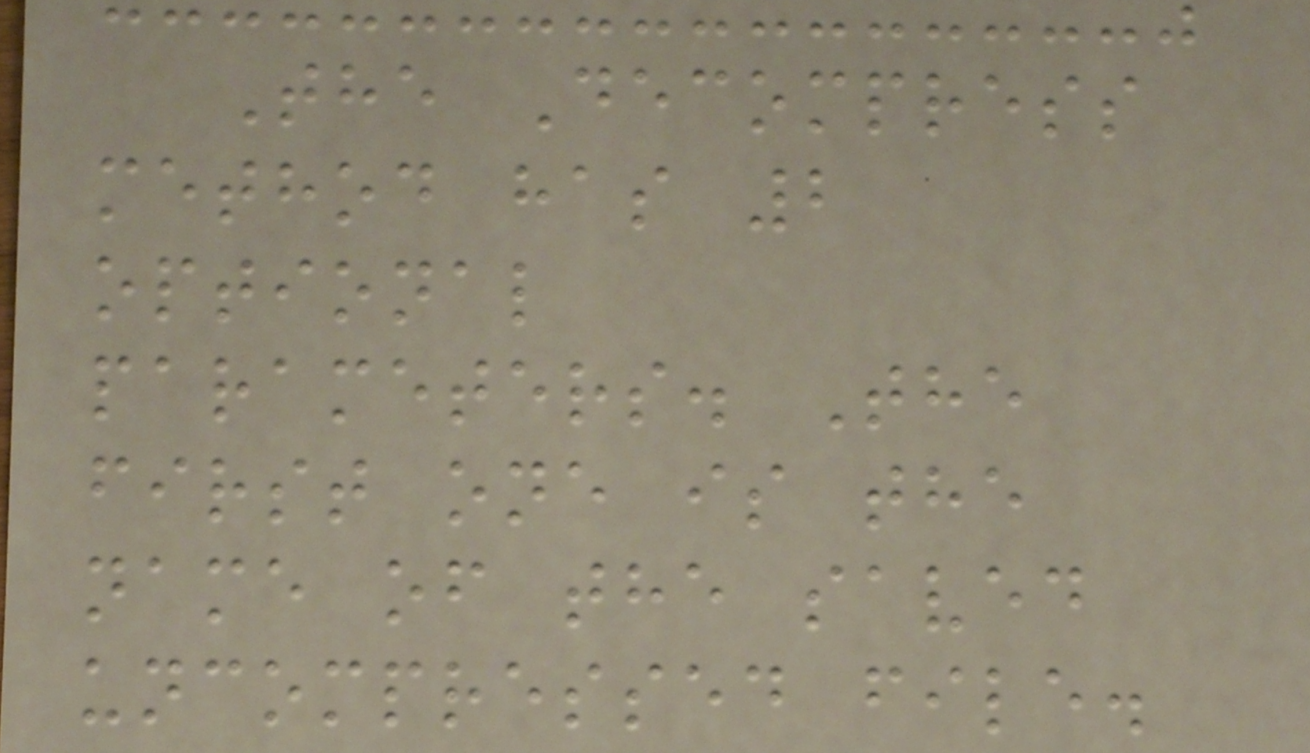The Decompress
method has 2
optional
parameters. The
first one is the
name of the saved
uncompressed file.
